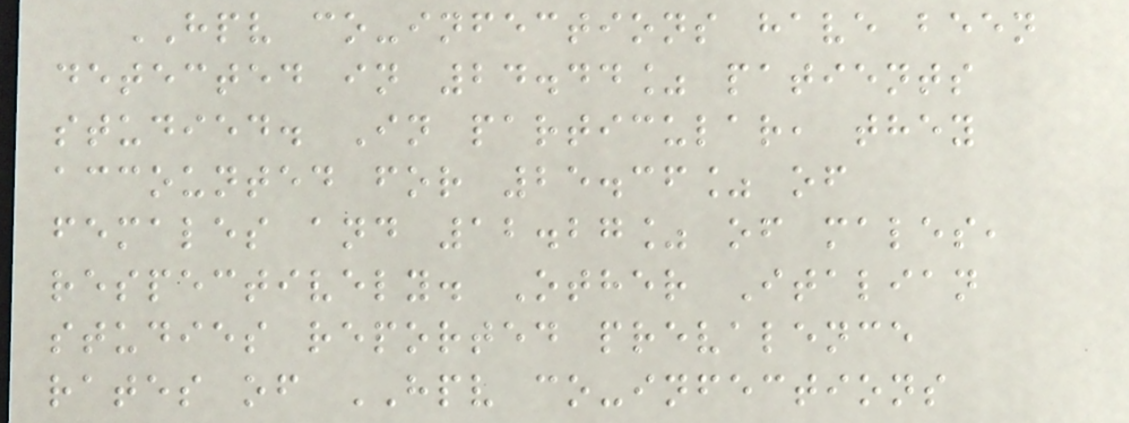HPV co-infections have been
detected in 24.44% patients
studied. In particular, they
accounted for 25.36% of
females and 12.27% of males,
respectively. Other Italian
studies reported prevalence
rates of HPV co-infections
